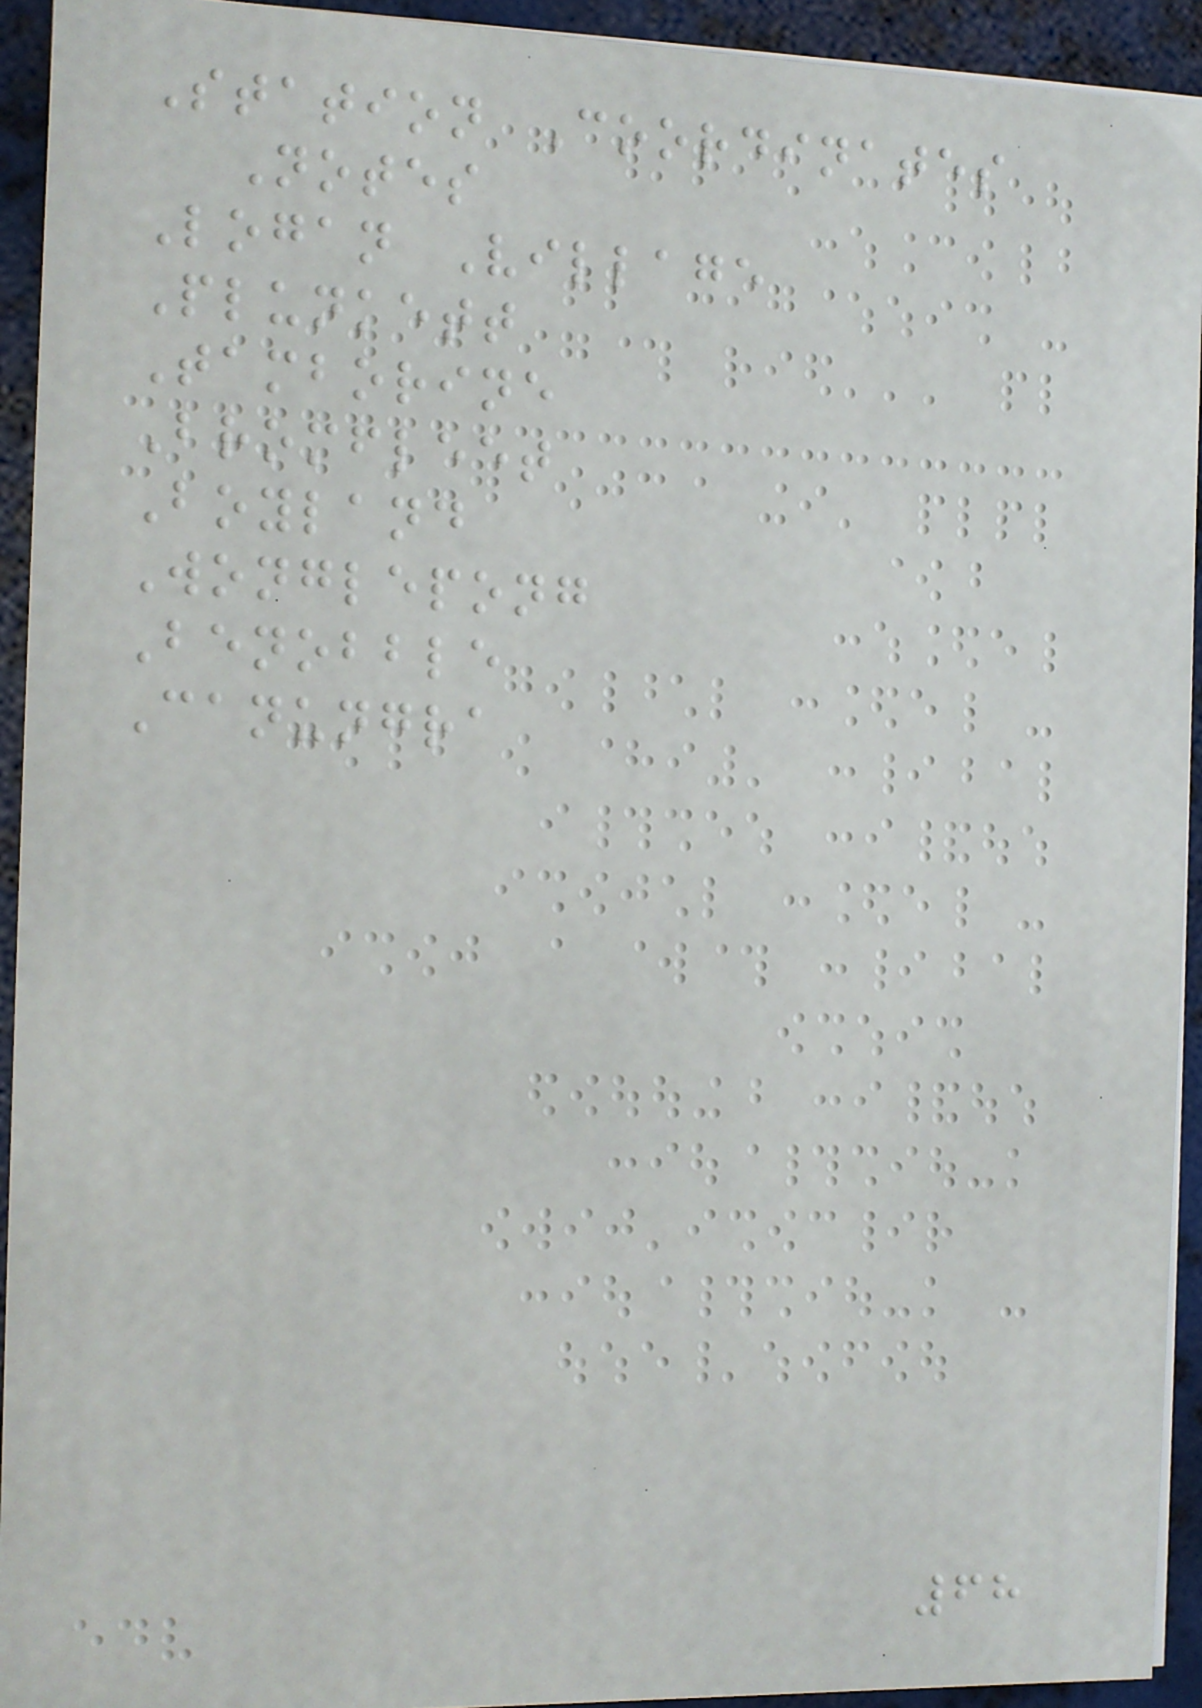Station Coordinates
Notes
Logan Village
Plunkett
Tamborine
Bromfleet
Boyland
Wonglepong
Benobble
Canungra
68
